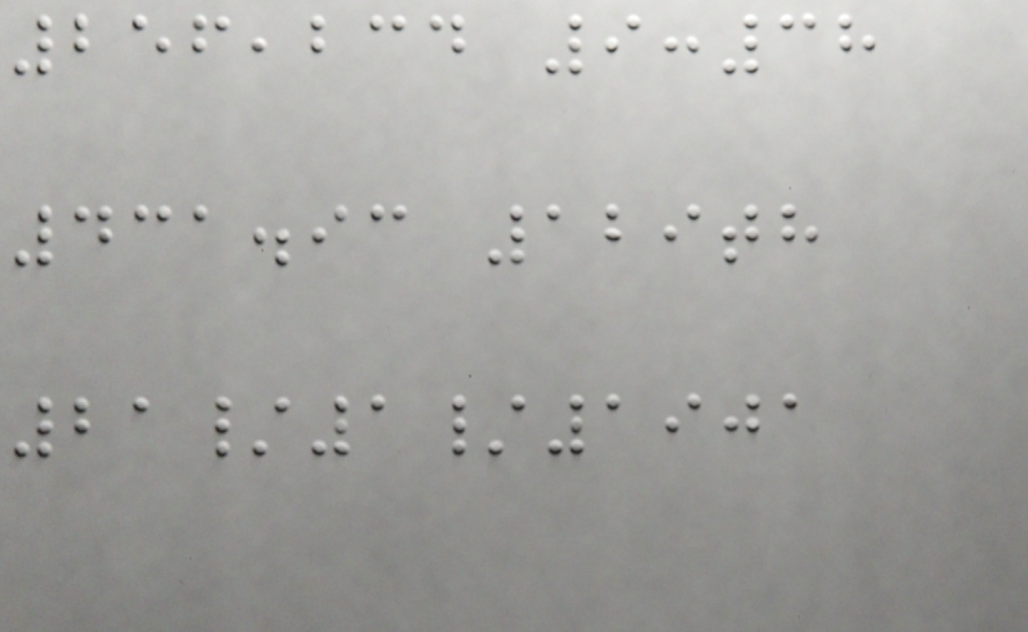256,234 9:38
431.93 129th
21/1/1901
